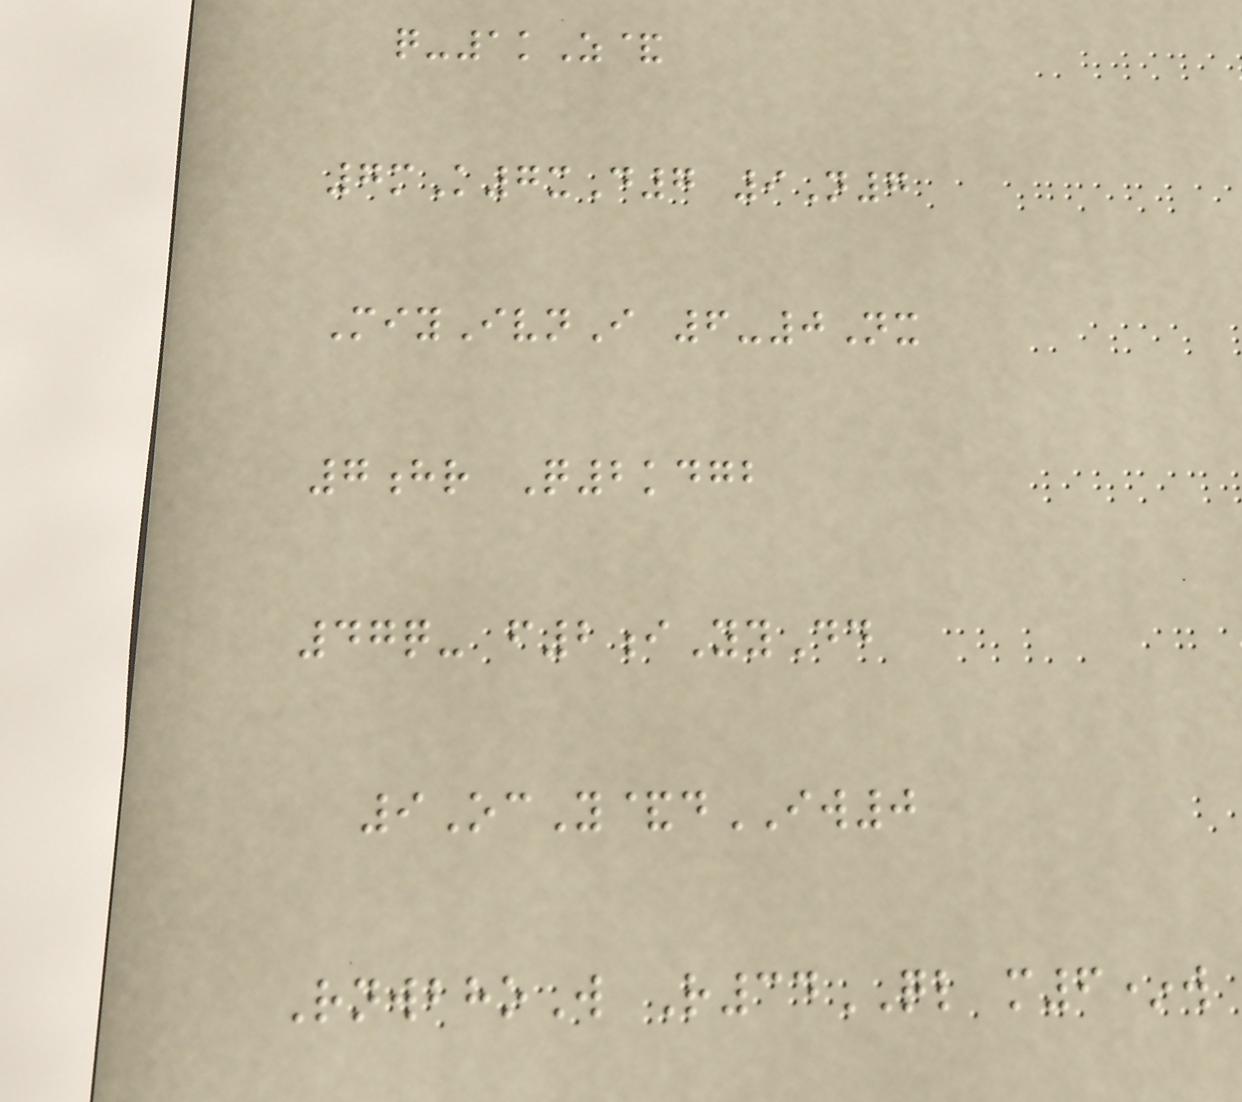q-1kZ&
7mK7xD7 9N7
MiyIvnI 6-0Nx
7hr Q2kdgb
47q- f2iYyDd
9OcY&dIW0
RnwbhoW R34QL m6*w
